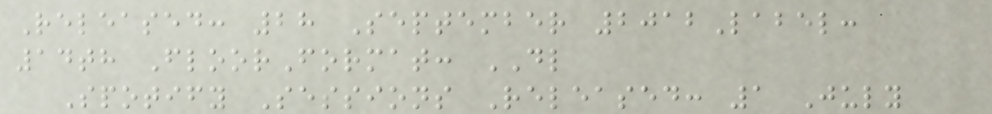Released: 28 September 2012Label:
14th FloorFormat: DL
Spotify Sessions Released: 1 July
